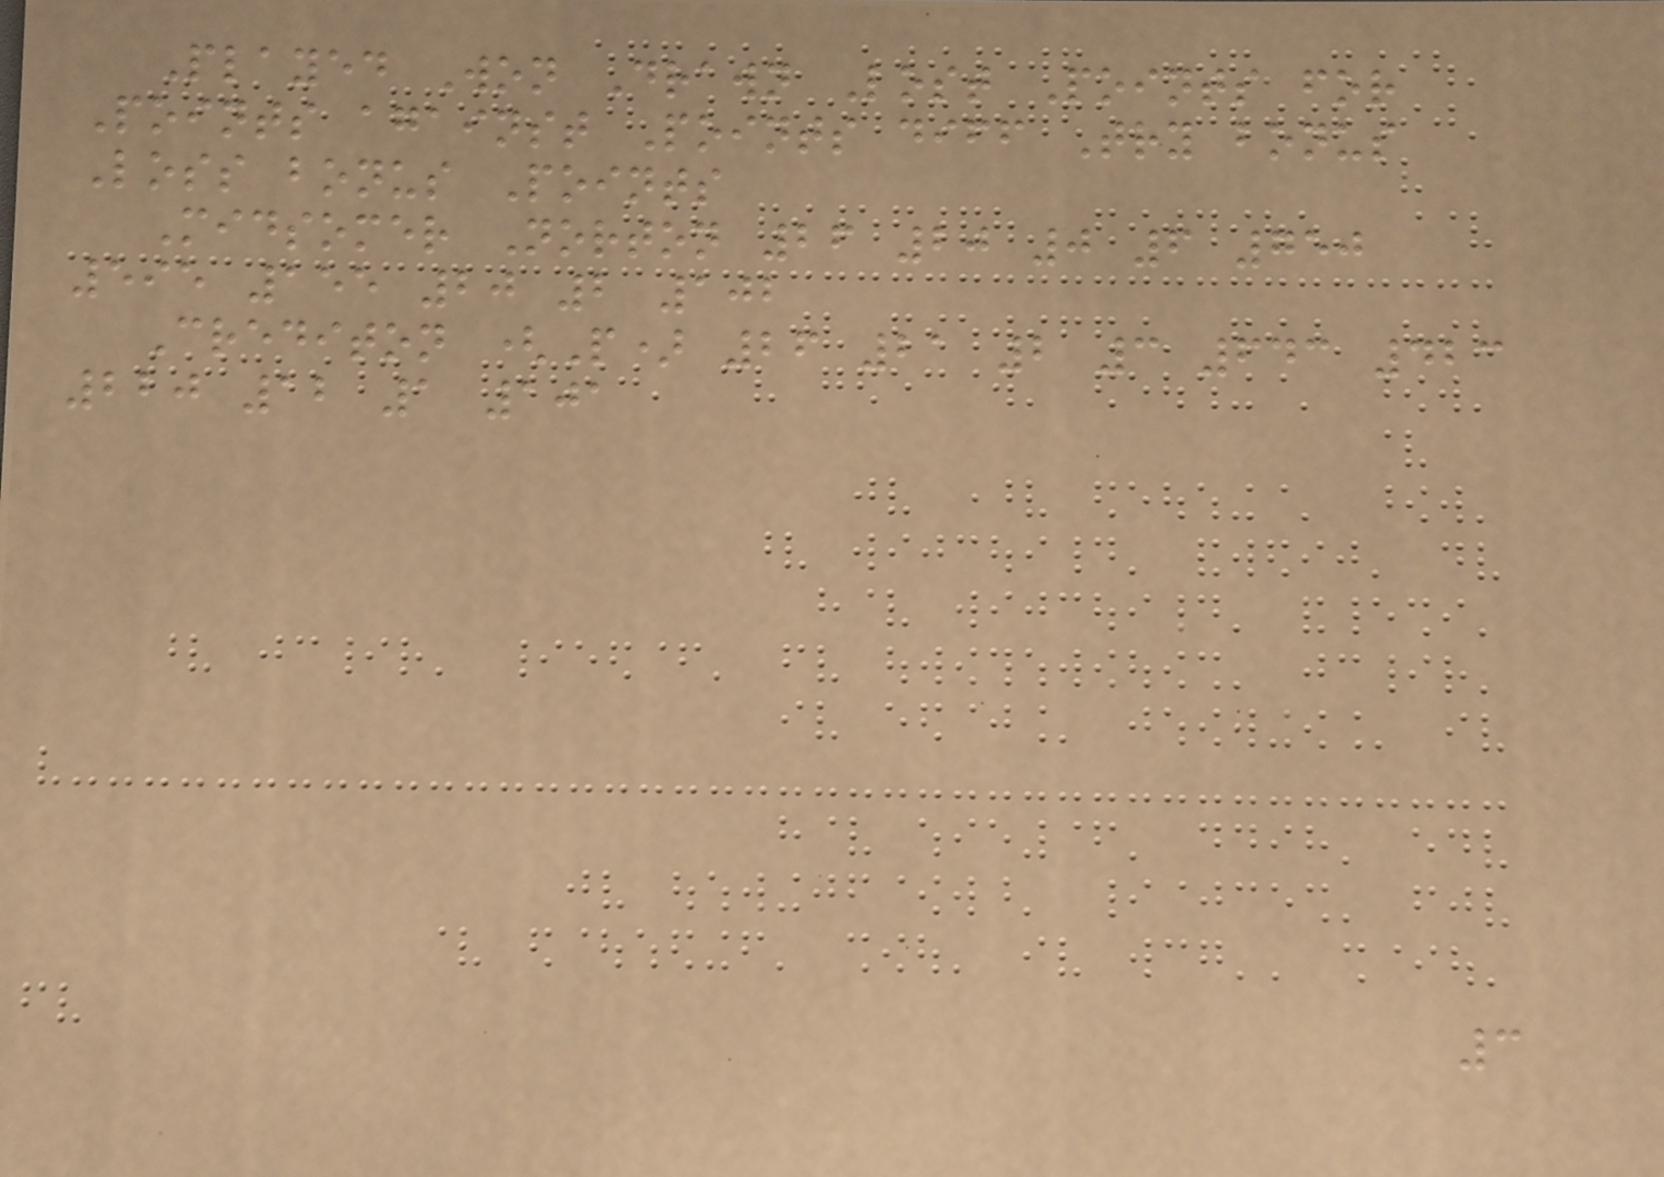Played Won Drawn Lost Points for
Points against Points diff Try bonus
Loss bonus Points
Midsomer Norton 26 20 0 6 750
595 155 20 2 102
Crediton (P) 26 21 2 3 643 423
220 12 1 101
3
